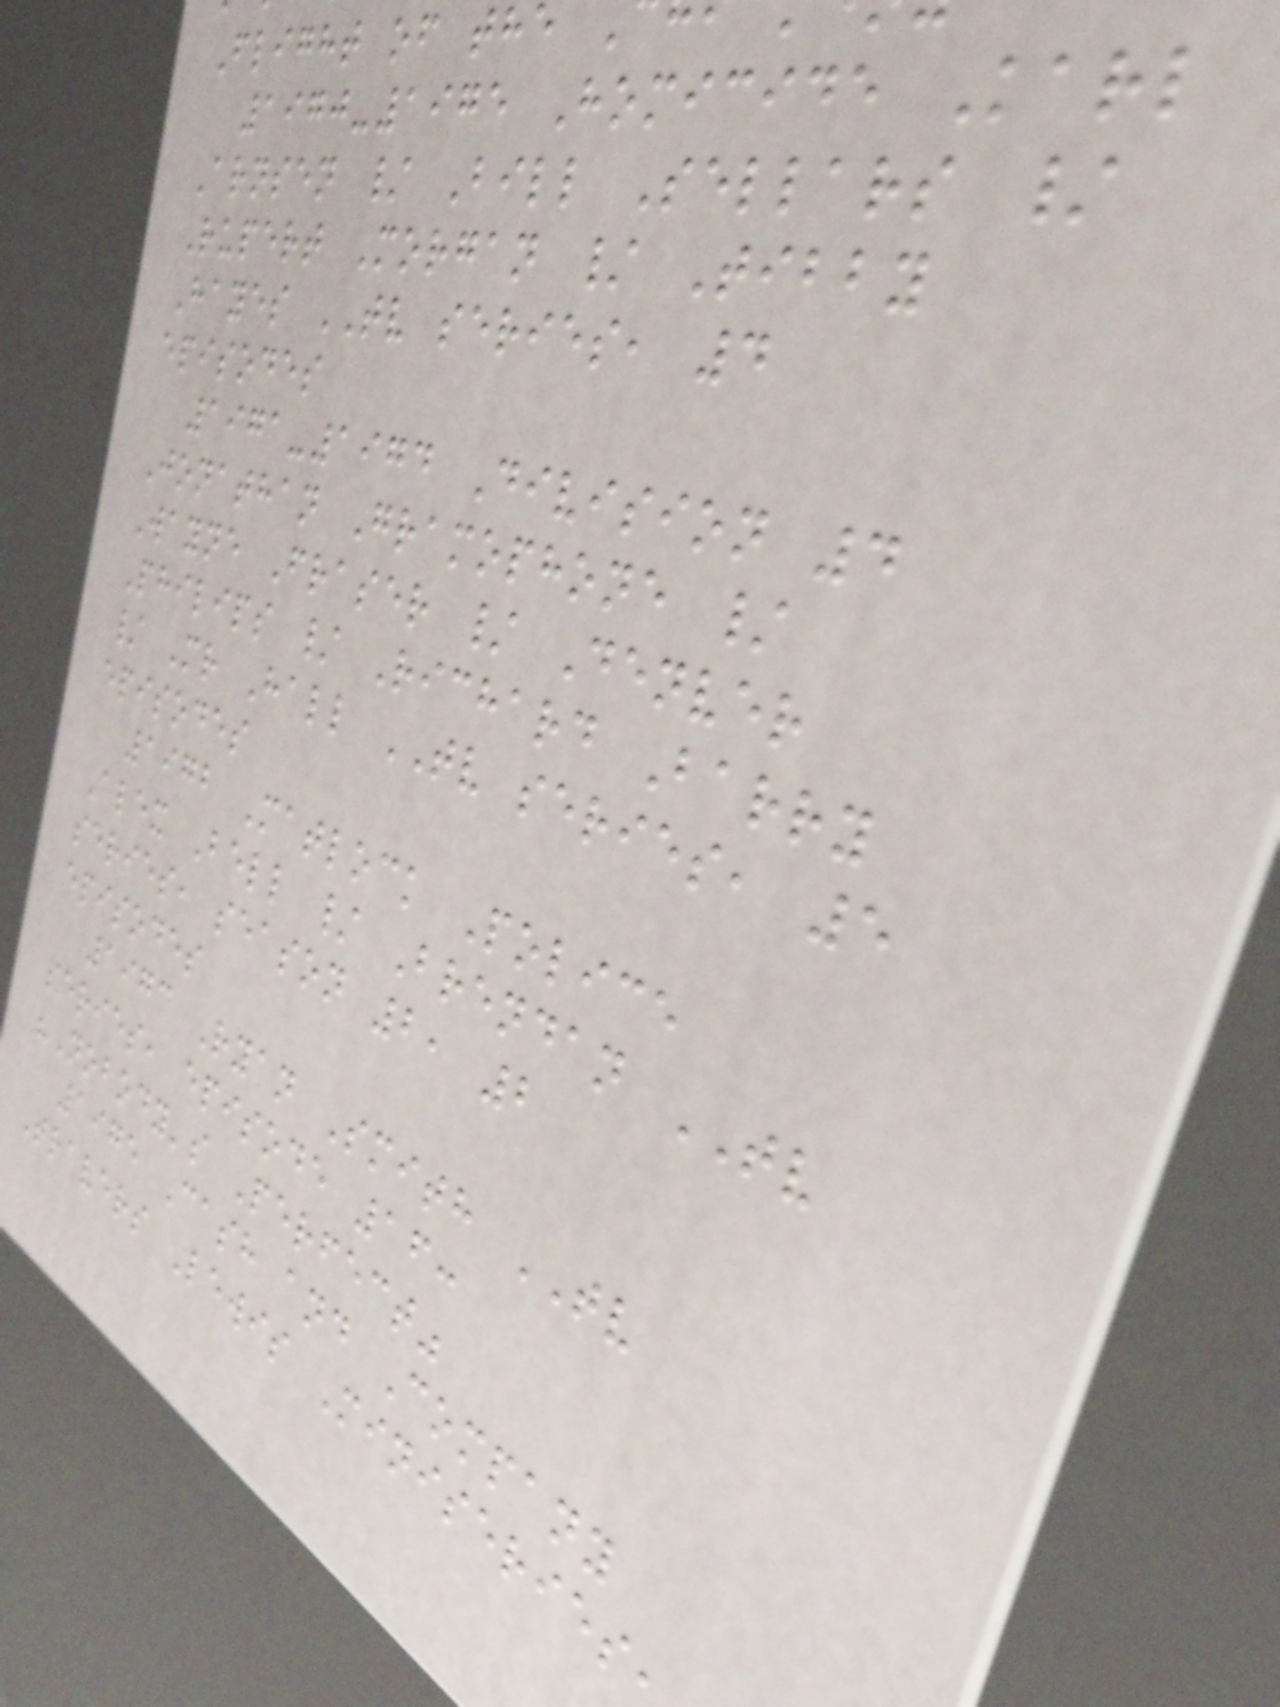Flight of the
1970-1975 Homicide Karl
Arnsen / Bill Sellars /
Rupert Morgan / Tibby
Hayes TV series, 4
episodes
1971-1974 Division 4
Jonathan Gramophone /
Wayne Fraser / Denver
Philips / Richard Barry
/ Mr Hall TV series, 5
episodes
1972 Matlock Police
Alex Bell / Brendan TV
series, season 2, 2
episodes
1973 Ryan Smith TV
series, episode 16:
"Nobody's Perfect"
1975 Cash and Company
Travers Lewis Miniseries
